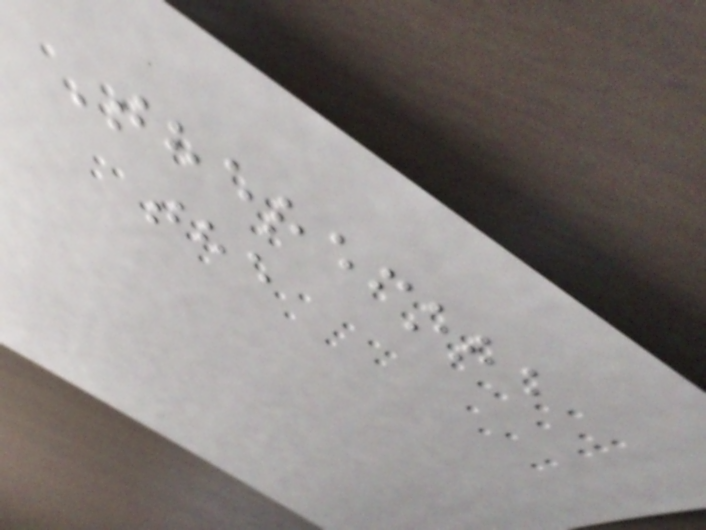Therefore
the
